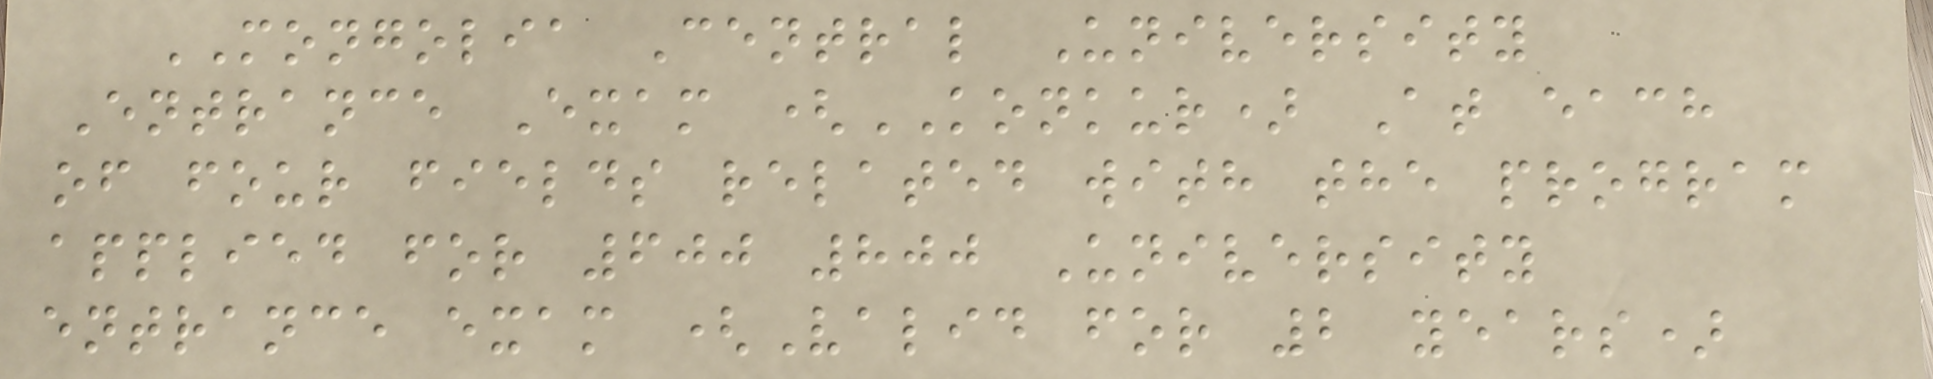MONGOLIA Central University
Entrance Exam (KONKUR) At each
of four fields related with the program
applied for 600 800 University
entrance exam (Valid for 2 years)
